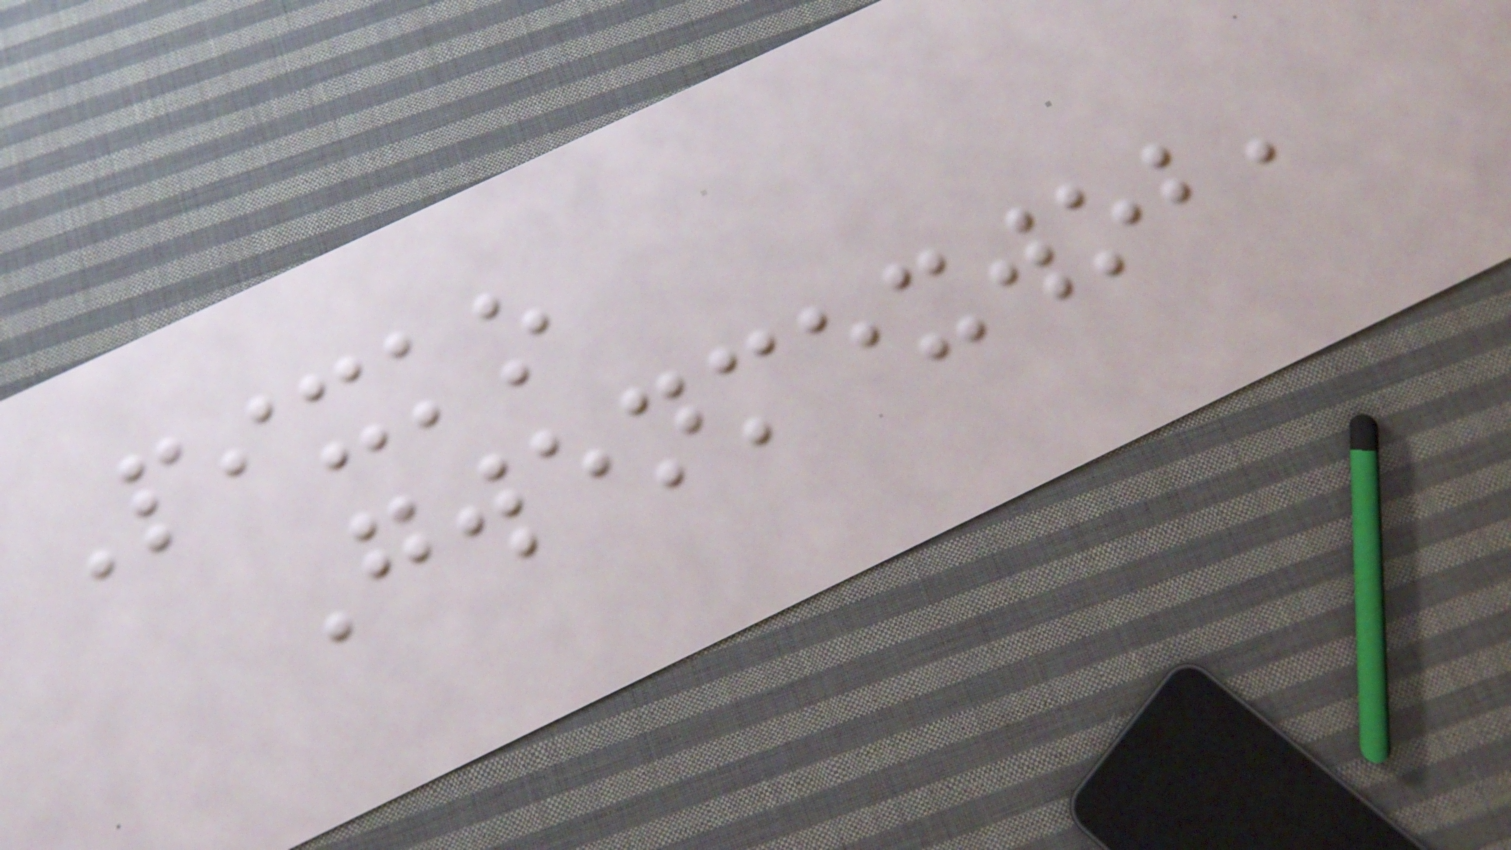Pixko
Gwenmexwob,
